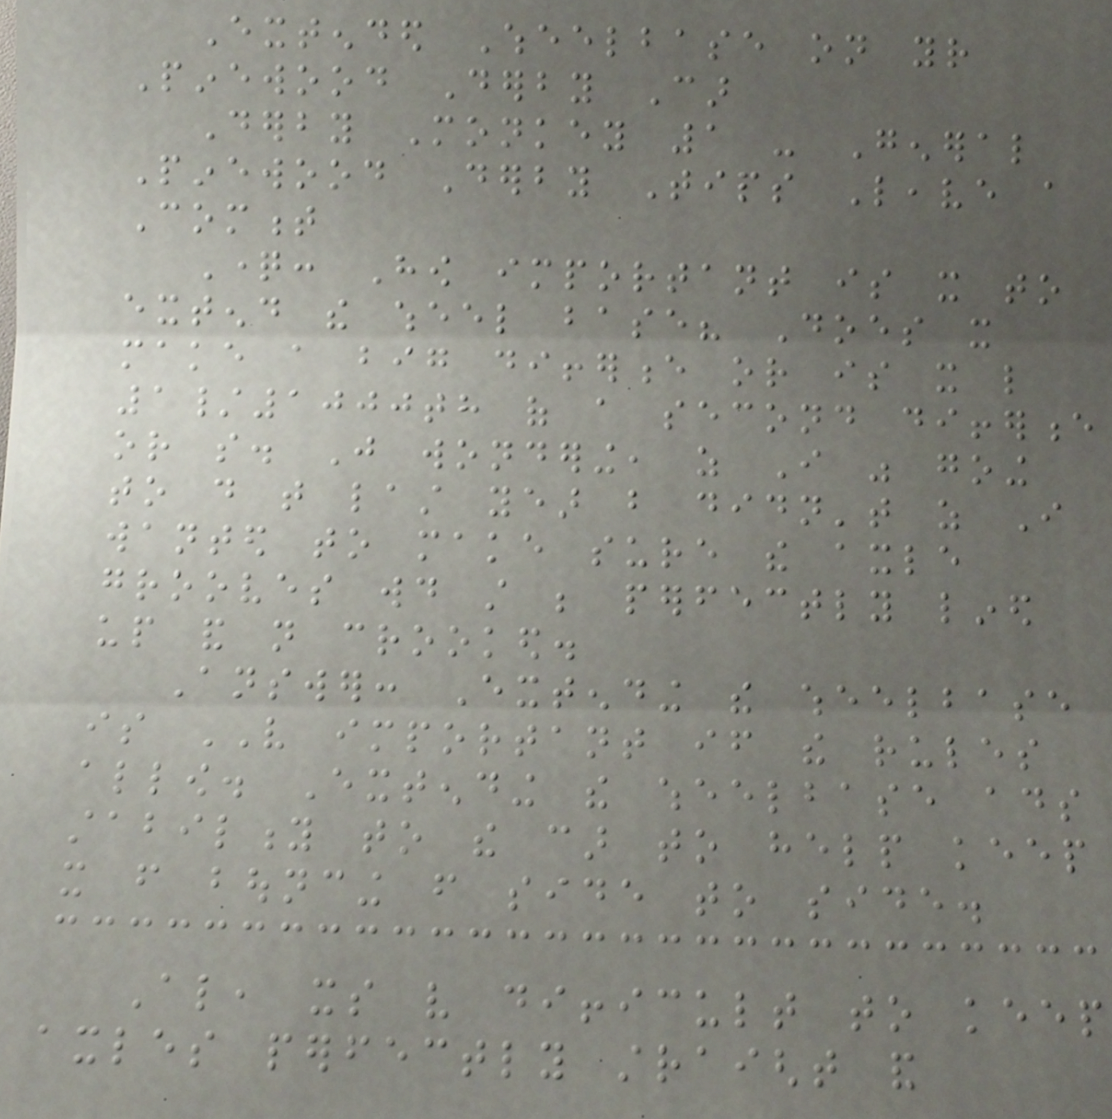Extended Wheelbase on your
Pinewood Derby Car
Derby Monkey 1 - General
Pinewood Derby Tips Leave a
Comment
Question: How important is it to
extend the wheel base? Does it
make a big difference or is it like
1/1000th of a second difference
or so. Just wondering, as I was going
to do that last year but didn't as I
wanted to make sure the axle
grooves would still be perfectly lined
up and not crooked.
Answer: Extending the wheelbase
is VERY important if the rules
allow. Extending the wheelbase ads
stability to the car to help keep
it from bouncing from side to side.
Also, its very difficult to keep
axles perfectly straight and
